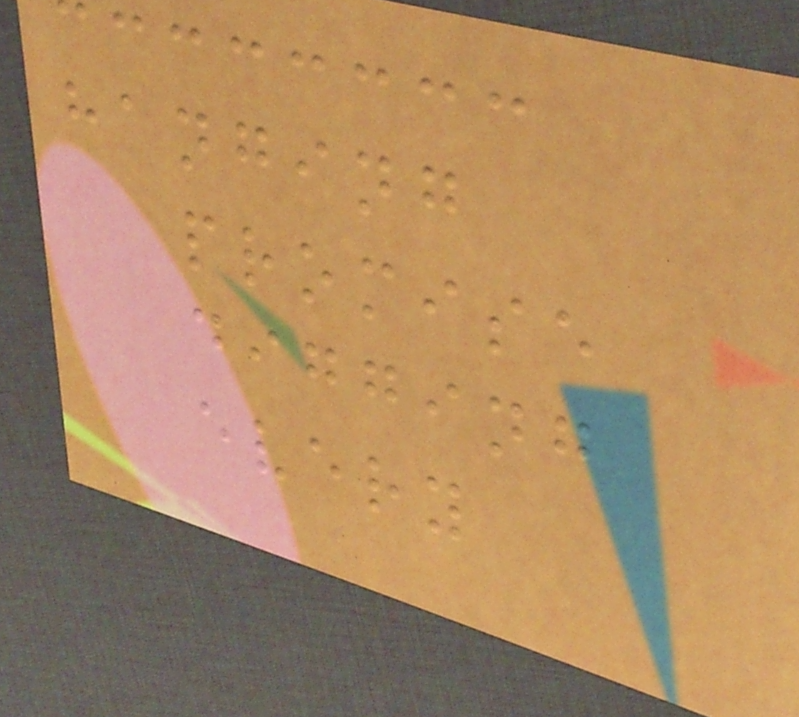hanging
promise
digging
every
